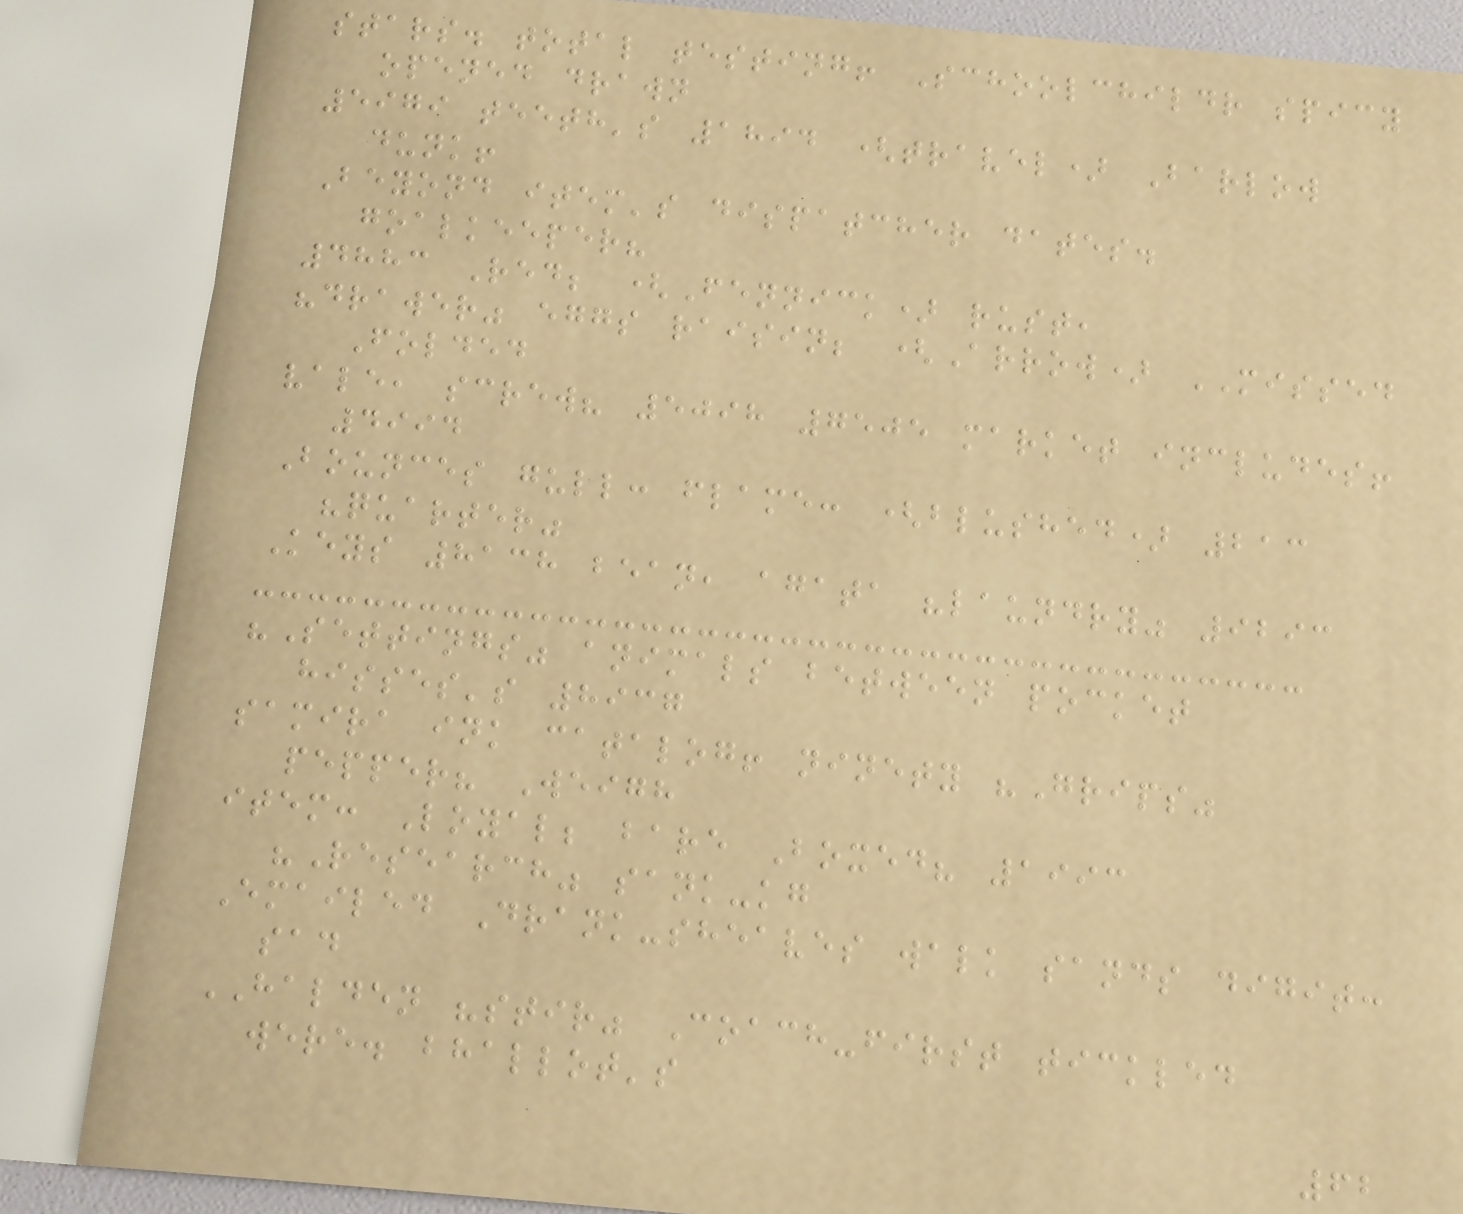stars. total testing! Schoolchildr spicy
opened drawn
5979 teeth's 1894 (travel) Barlow
dunk!
Beyond item's dispatcher dates.
goalkeeper?
4883 Red; (Fennick) rust,
"drawer" eggs raisin; (Arrow) MISSED
Folded
vale, screw? 5098 7505 market includes!
4994
Bounces gull: flame: (blushed) 213
"quarter"
Keys 8138 bean, agata "laundry" 9293
"Settings" animals between pocket
hisses's 8937
samira ink catalog! ninety "Grips"
pepper? Weigh
item: Loyal; bare Boxed? 1993
"Research" sank-kg
Emailed Drank-sheaves walk sands digit:
sad
HALDEN "stir" Coach-first tickled
were. bhallot's
62
